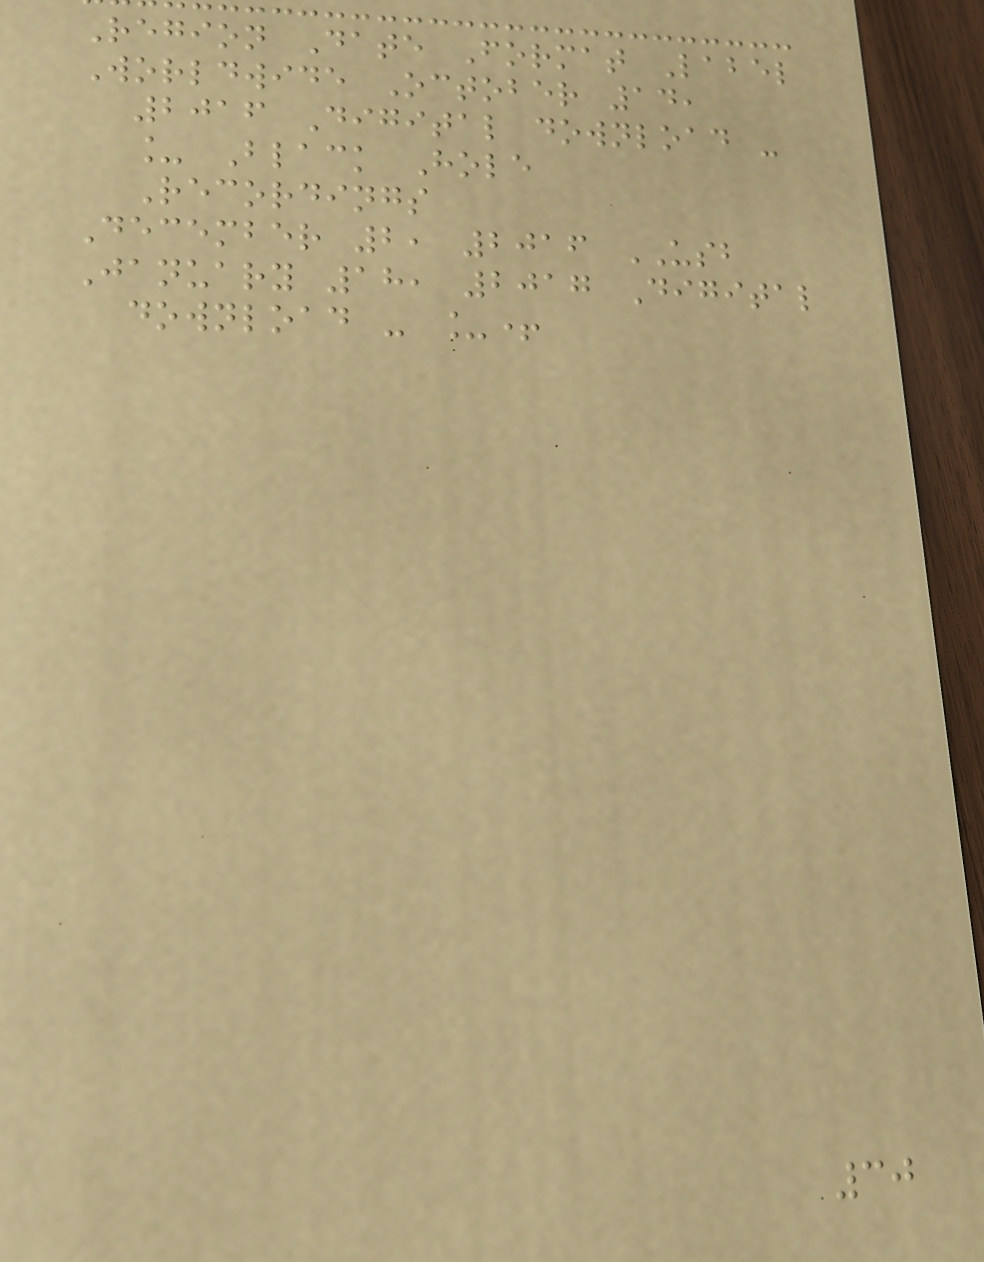Region Date Format Label
Worldwide October 14,
2016 Digital download -
_ Black Hole
Recordings
December 2, 2016 USB
January 18, 2017 Digital
download - _+
30
